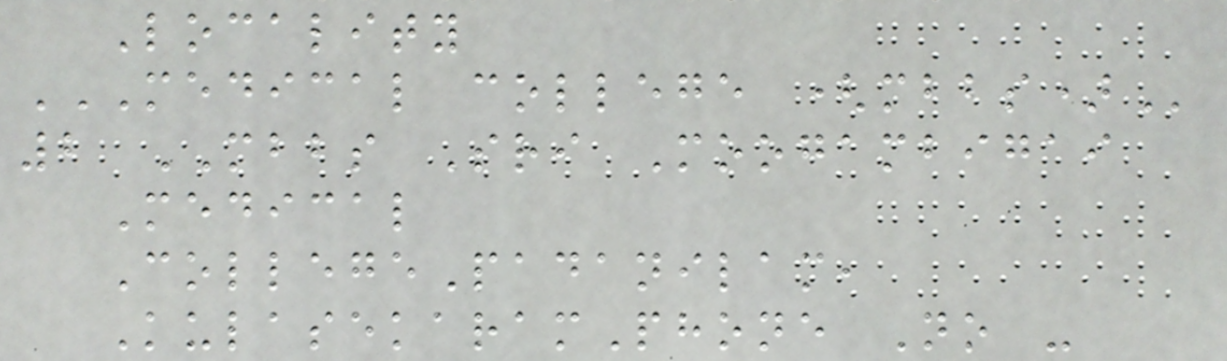Locality
MEDICAL COLLEGE (MBBS)
2 MBBS Sri Moogambigai
Medical
CollegePadanilam,
KulasekaramPhone No -
